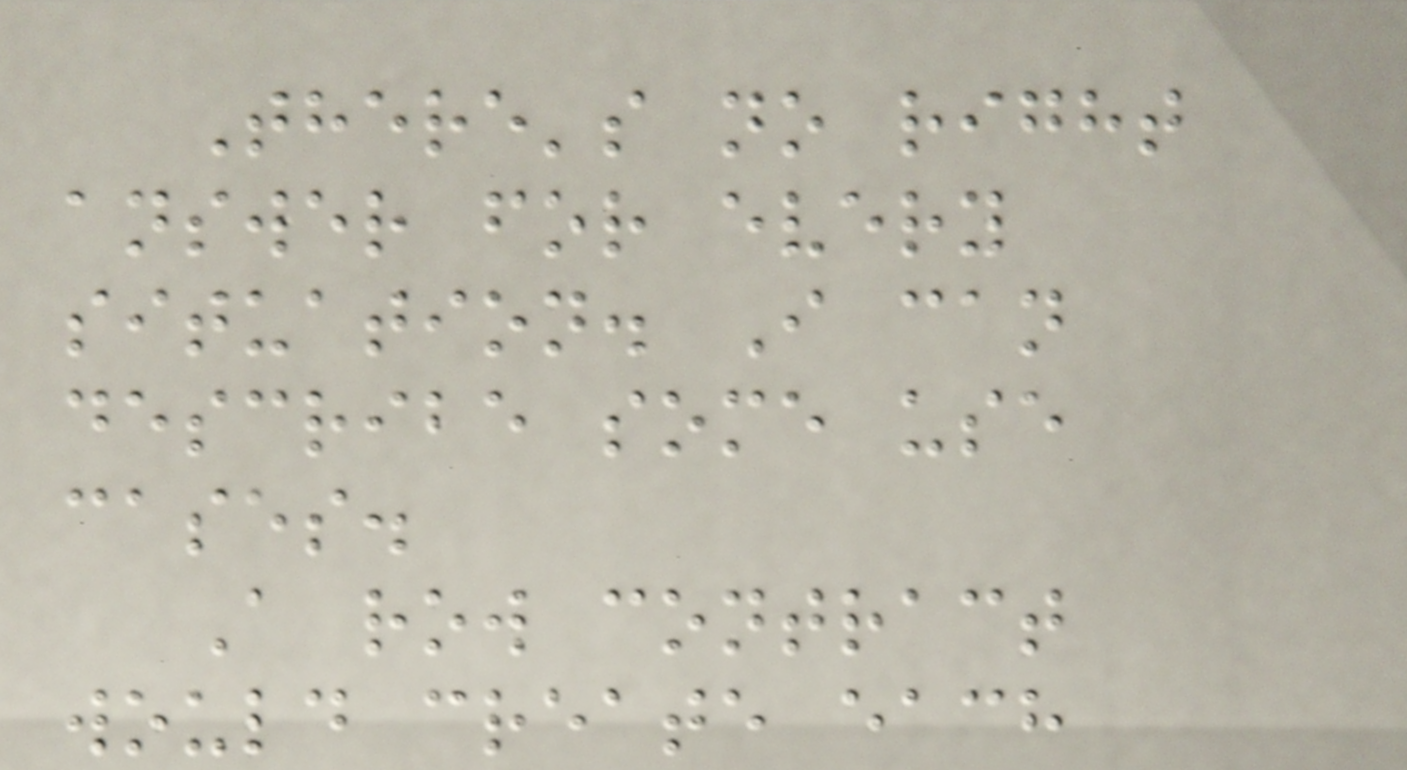There's no right
answer for every
situation. I can
describe some use
cases.
A row contract
would create each
